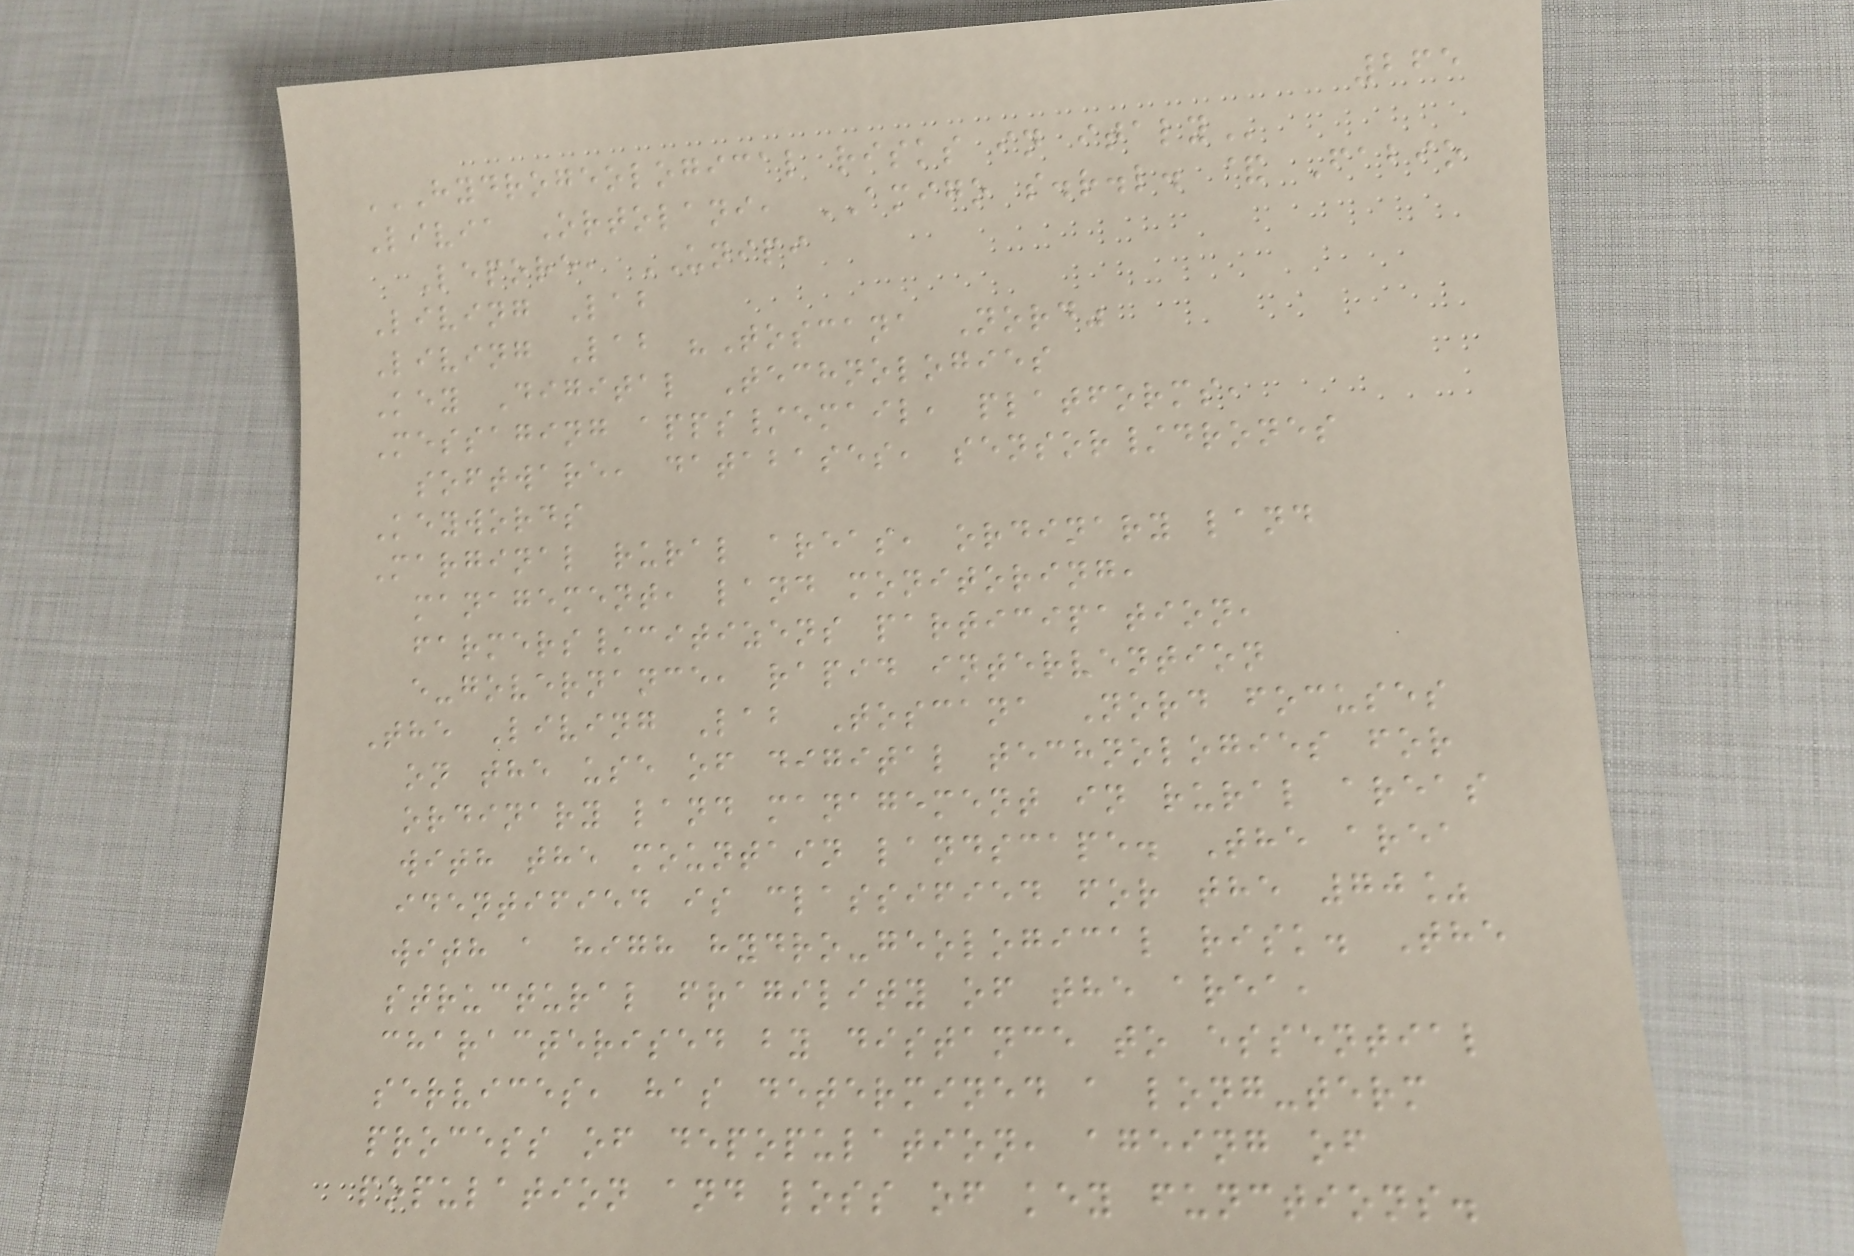265
HYDROGEOLOGICAL RISKS IN ITALY
Livia Ortolani, AMIGO s.r.l. & Fabio
Lepore, UNIPI
Living Lab
Living Lab "Toscana Nord"
Key Digital Technologies
Messaging apps/email, platforms,
software, databases, sensor/drones
Keywords
Marginal rural areas, ordinary land
management, land monitoring,
farmers/citizens participation,
e-governance, rapid intervention
The Living Lab Toscana Nord focuses
on the use of digital technologies for
ordinary land management in rural areas
with the mountain landscape. The area
identified is classified for the 70%
with a high hydro-geological risk. The
structural fragility of the area,
characterised by distance to essential
services, has determined a long-term
process of depopulation, ageing of
population and loss of key functions.
